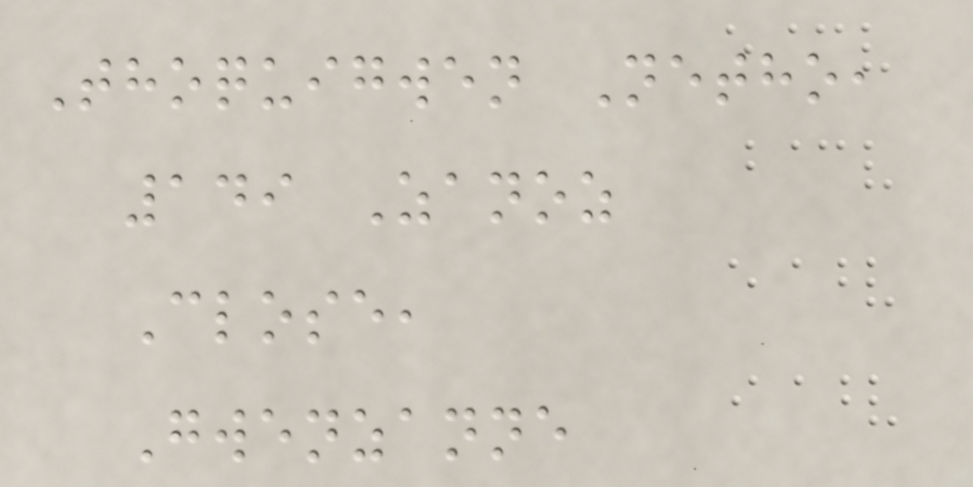Thoquigwen Netho,
149 Zanoz
Close,
Gwenzanne
